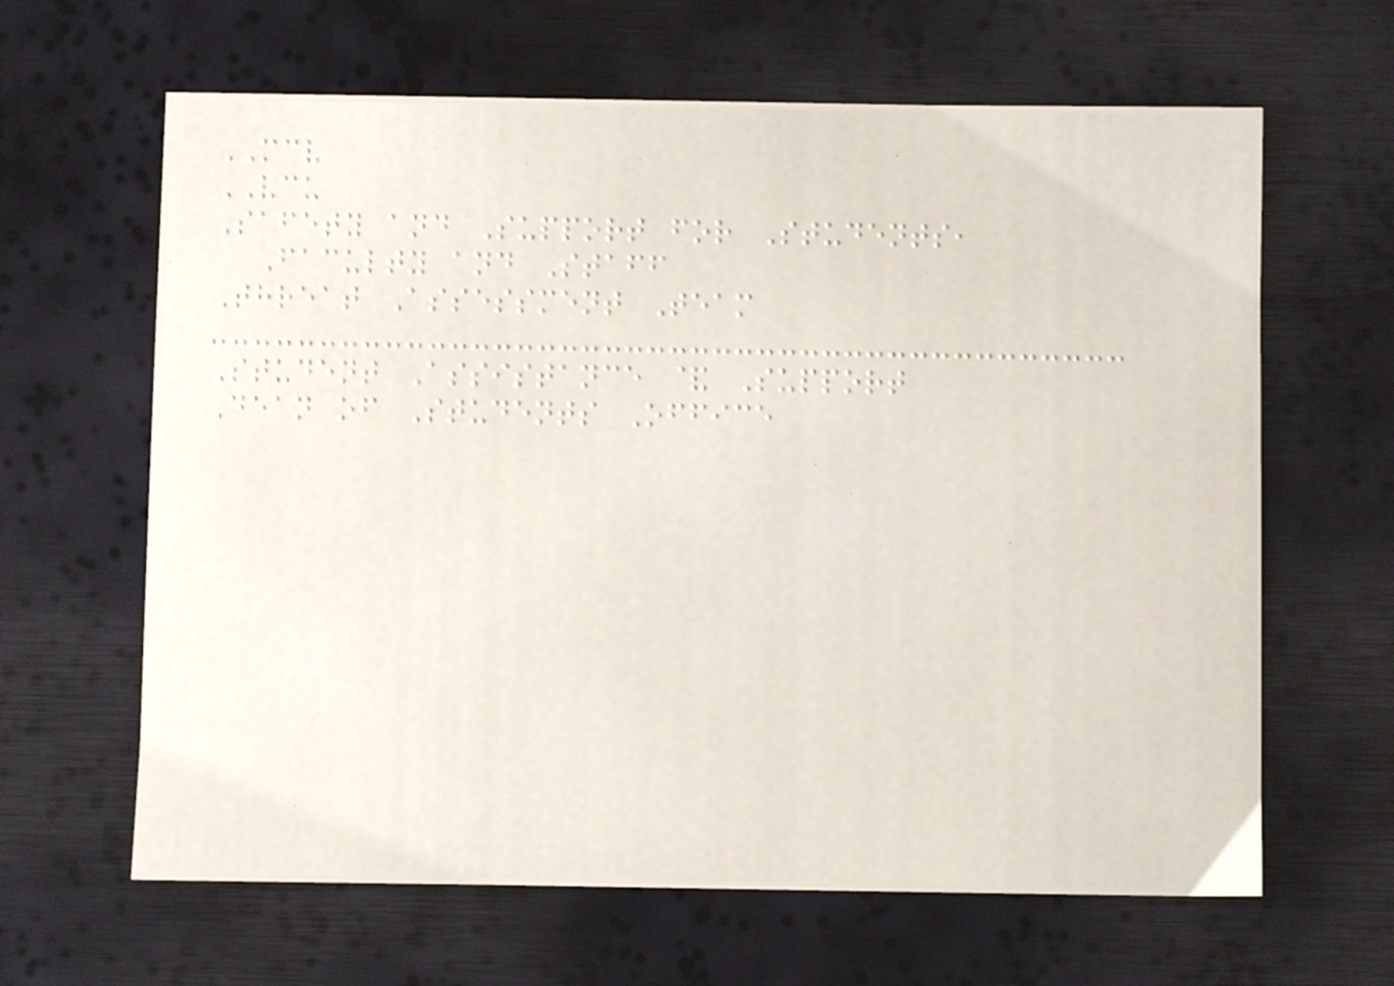MCV
VCU
Safety and Support for Students,
Faculty and Staff
Threat Assessment Team
Student Assistance & Support
Dean of Students Office
